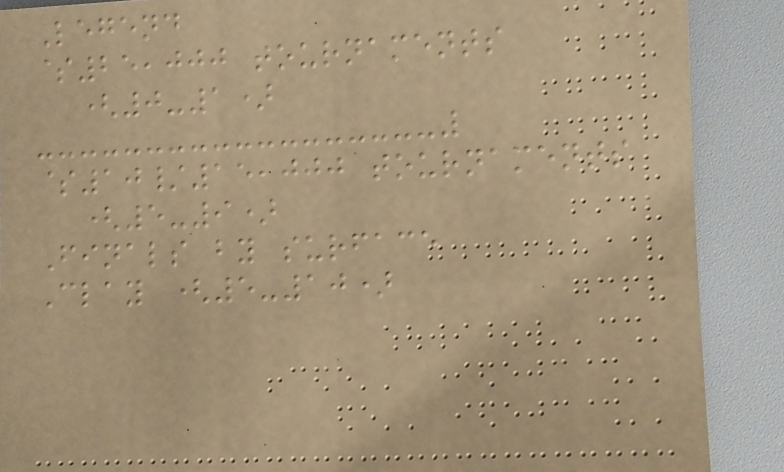Legend
$25,000 tournaments
(0-1)
$10/15,000 tournaments
(5-9)
Finals by surface
Clay (5-10)
